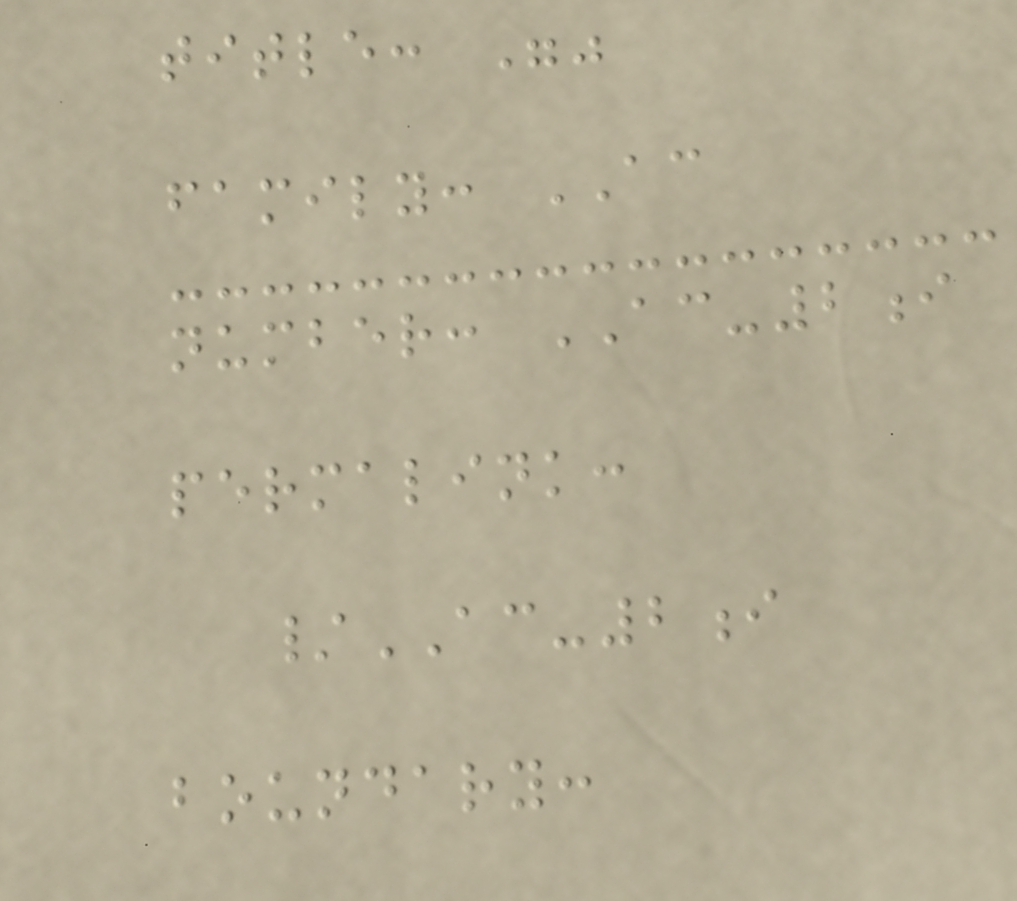title: ""
family: AC
number: AC-2i
permalink:
/AC-2i
boundary:
